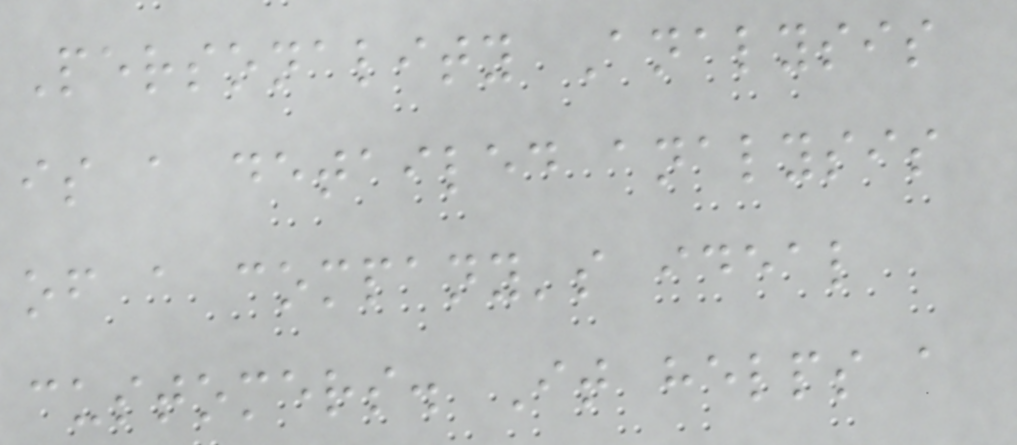Personality Analysis
is a detailed analysis
of a company's ideal
customers. It helps a
